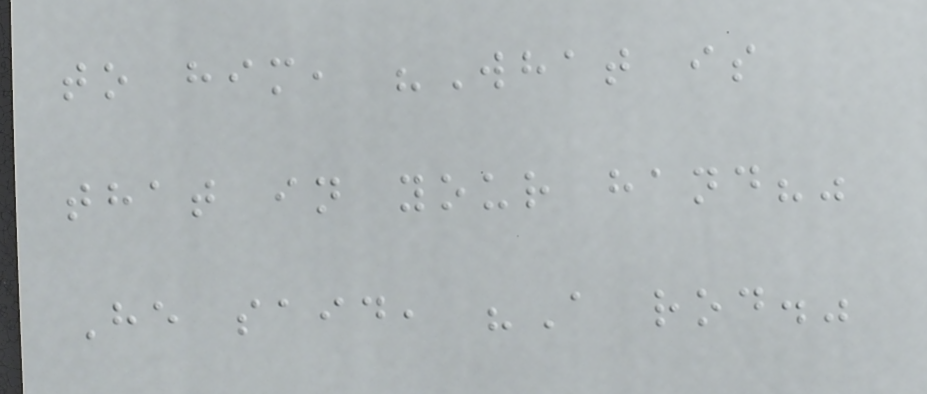to him, "What is
that in your hand?"
He said, "A rod."
